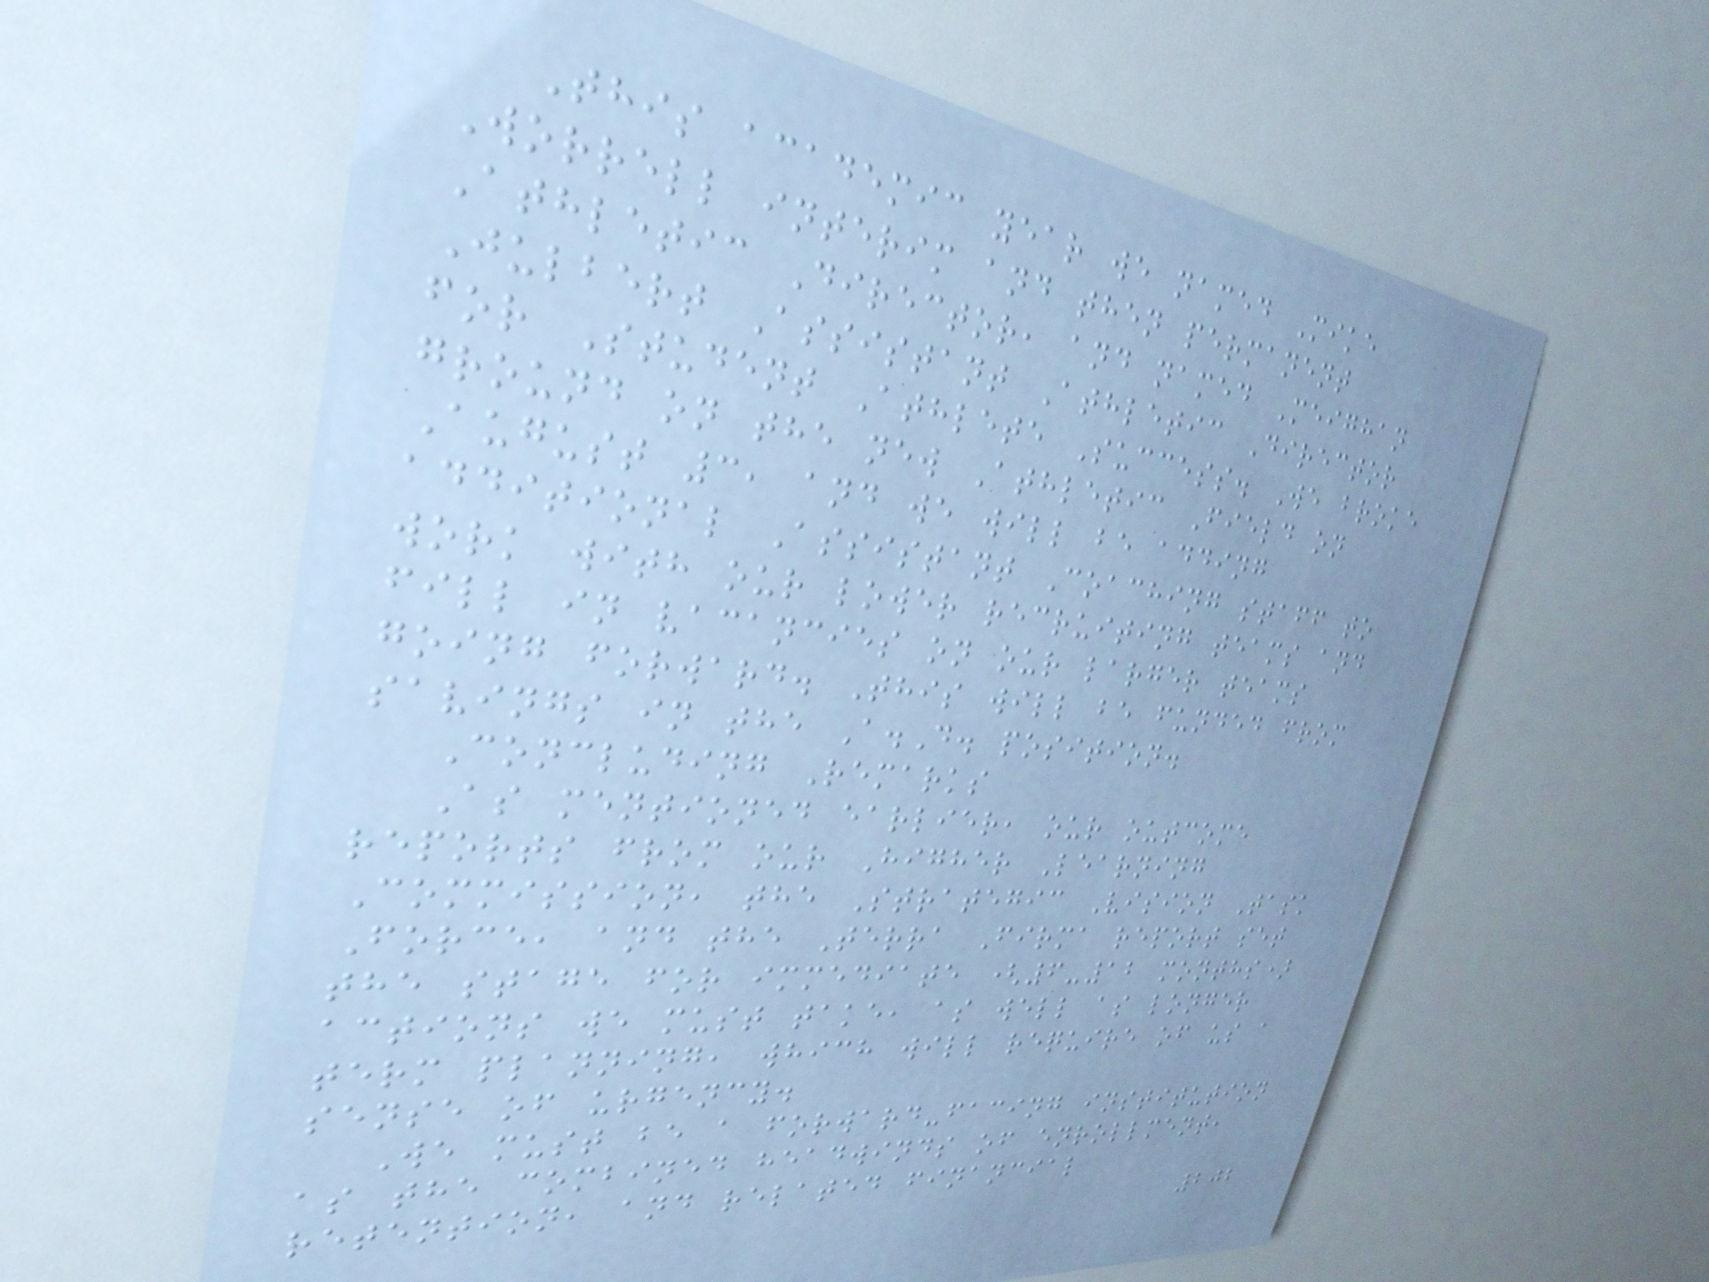This academic year we named Mike
Worrell interim and then permanent
Athletic Director, and named Meighan
Julbert Assistant Athletic Director
for Student Athlete Success. We broke
ground on the new Athletic Field on
August 3, and we will be adding
additional Assistant Coaching staff to
work with our lower recruiting teams and
fill in vacancies on our larger teams
going forward. This will be funded from
savings in the A.D. position.
Concluding Remarks
As mentioned earlier, our outcome
reports from our Higher Learning
Commission, the Strategic Vision Task
Force, and the Terra Firma report set
the stage for immediate (6-12 months)
actions we must take, as well as longer
term planning, which will require of us a
sense of urgency.
We must be a forward-facing institution
as the combined headwinds of enrollment,
retention, and related financial
202
